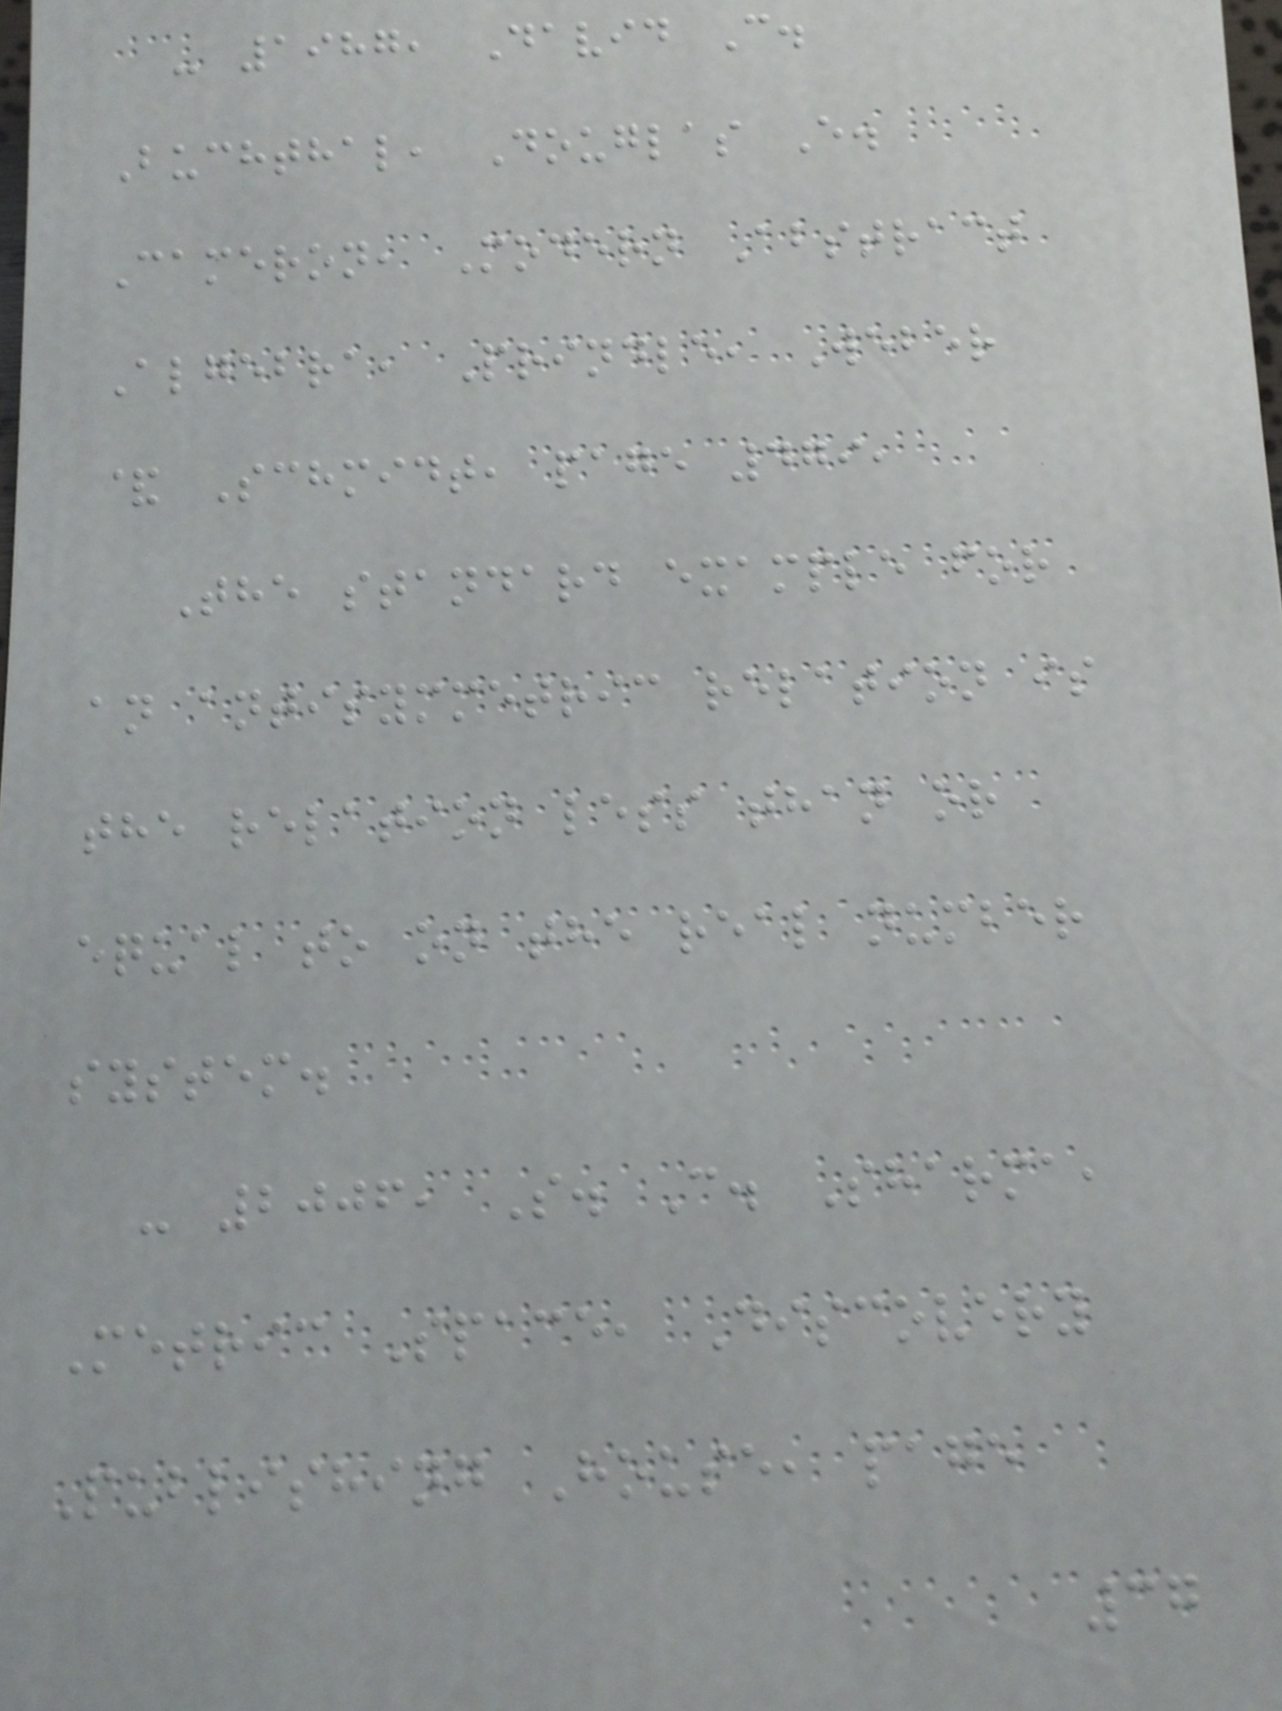- 1987, David C.
Buchthal, Douglas E.
Cameron, Modern Abstract
Algebra, Prindle, Weber
& Schmidt, page 479,
The standard example for
an antisymmetric relation is
the relation less than or
equal to on the real number
system.
- 2006, S. C. Sharma,
Metric Space, Discovery
Publishing House, page
37
